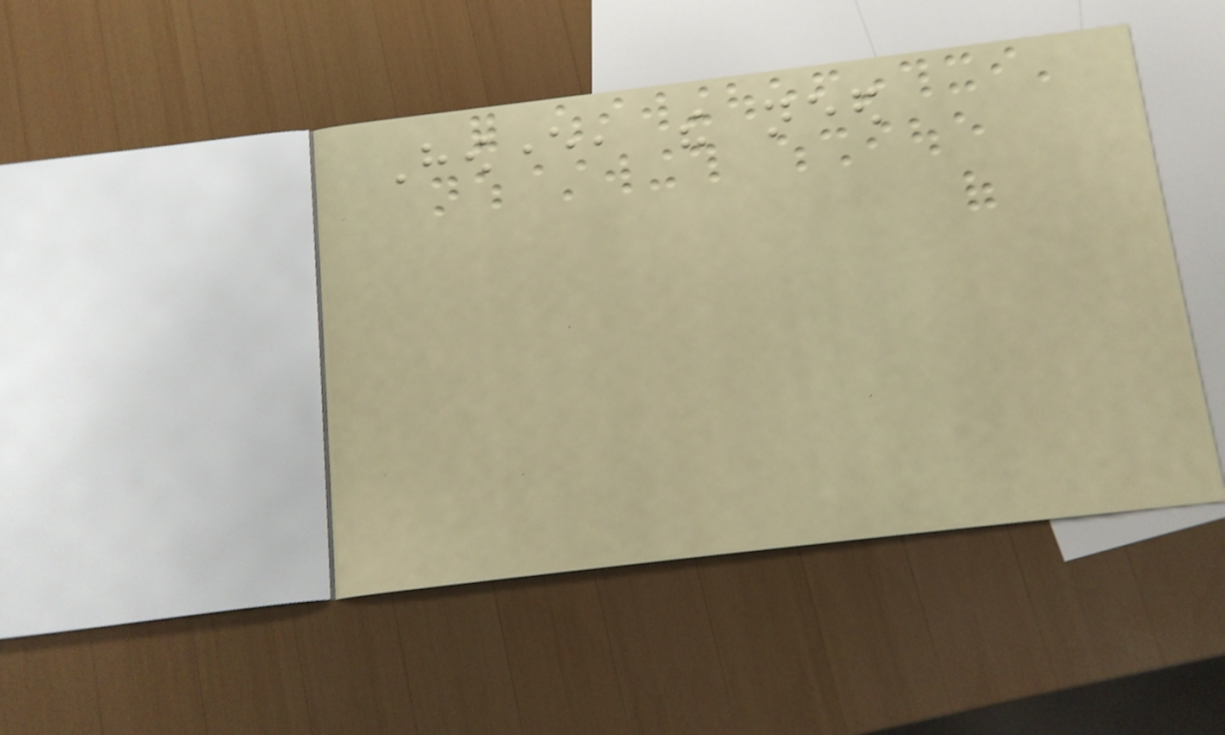However, the need
